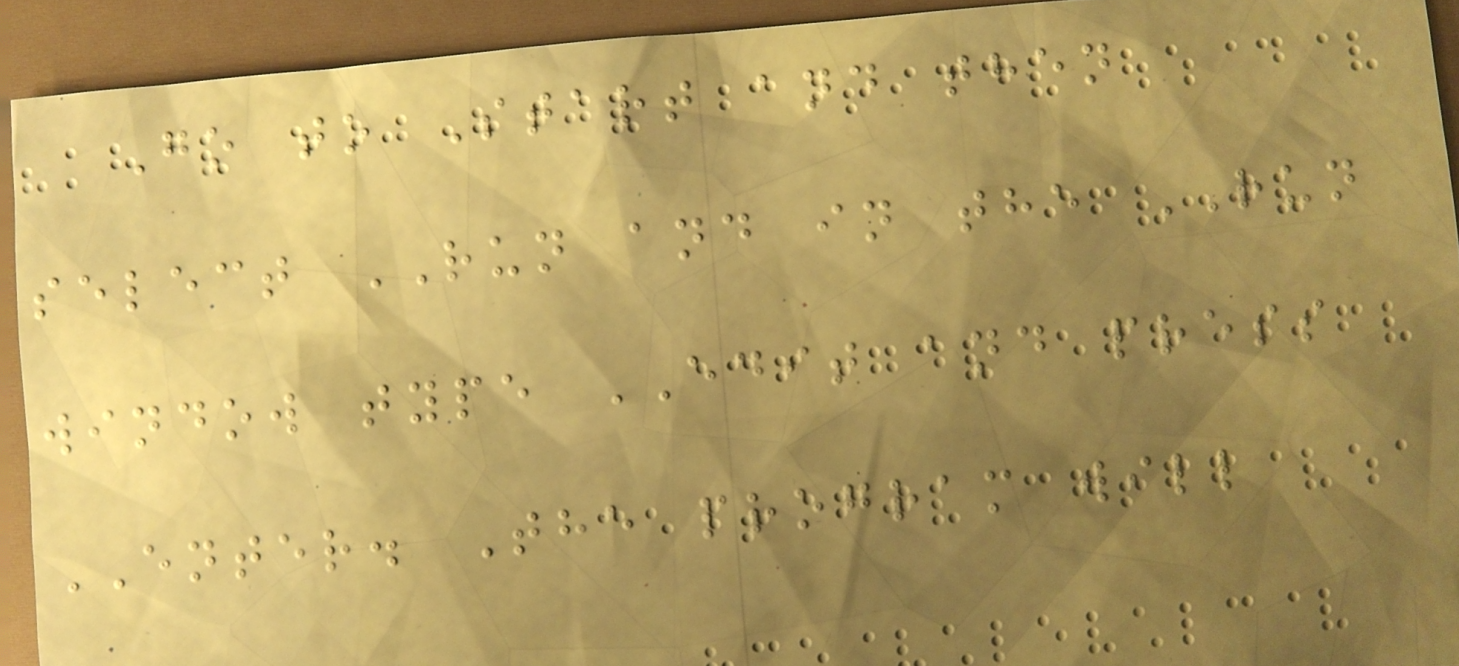Go to Start and then
select RUN and in the RUN
window type EDIT and press
ENTER. The program will
